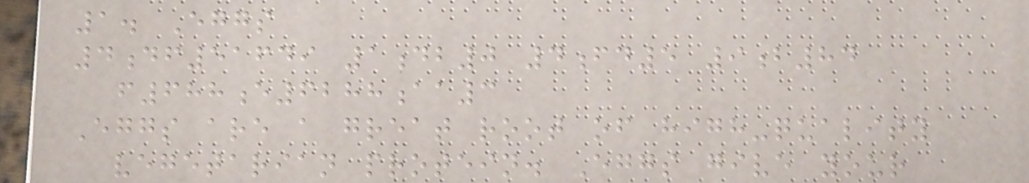1. Eggs
4df51649 1db0 4fd5 9b84
f688e6288aa3
Eggs are a great root of high-quality
vegetarian protein. Eggs give your
